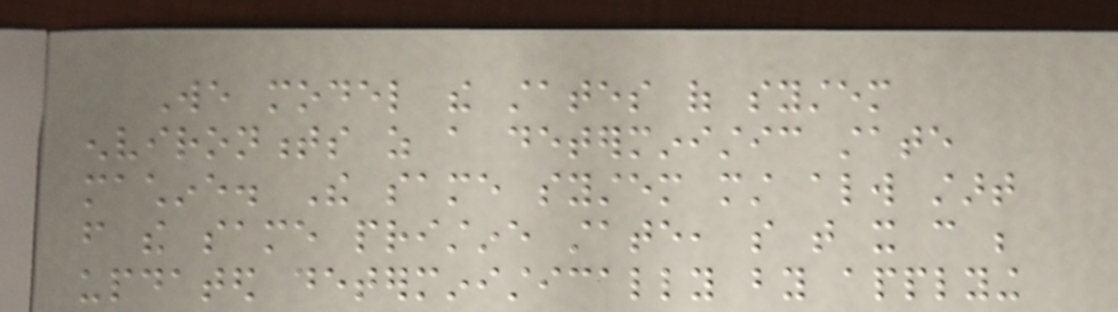We model the states of system
environments as a deterministic state
machine. The same system must always start
from the same pristine state, so that it can be
updated deterministically by applying
